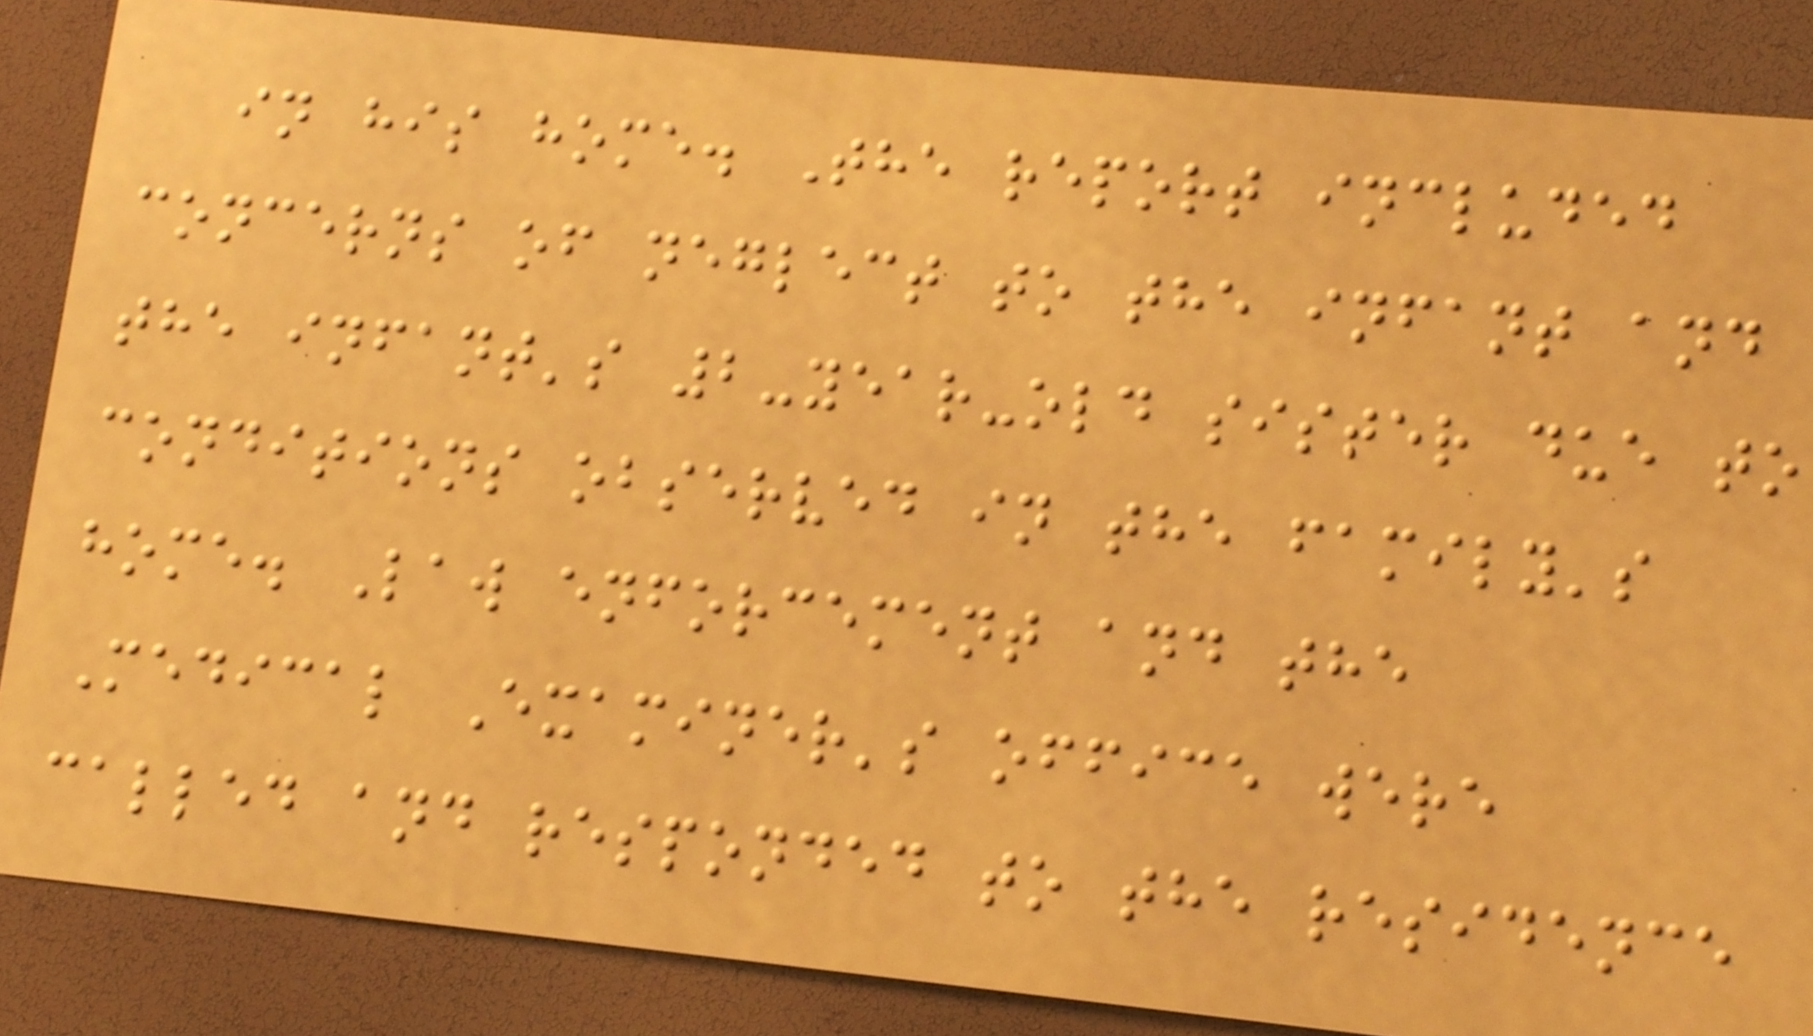in his home. The report included
concerns of neglect to the infant and
the infant's 2-year-old sister due to
conditions observed in the family's
home. Law enforcement and the
Medical Examiner's office were
called and responded to the residence
